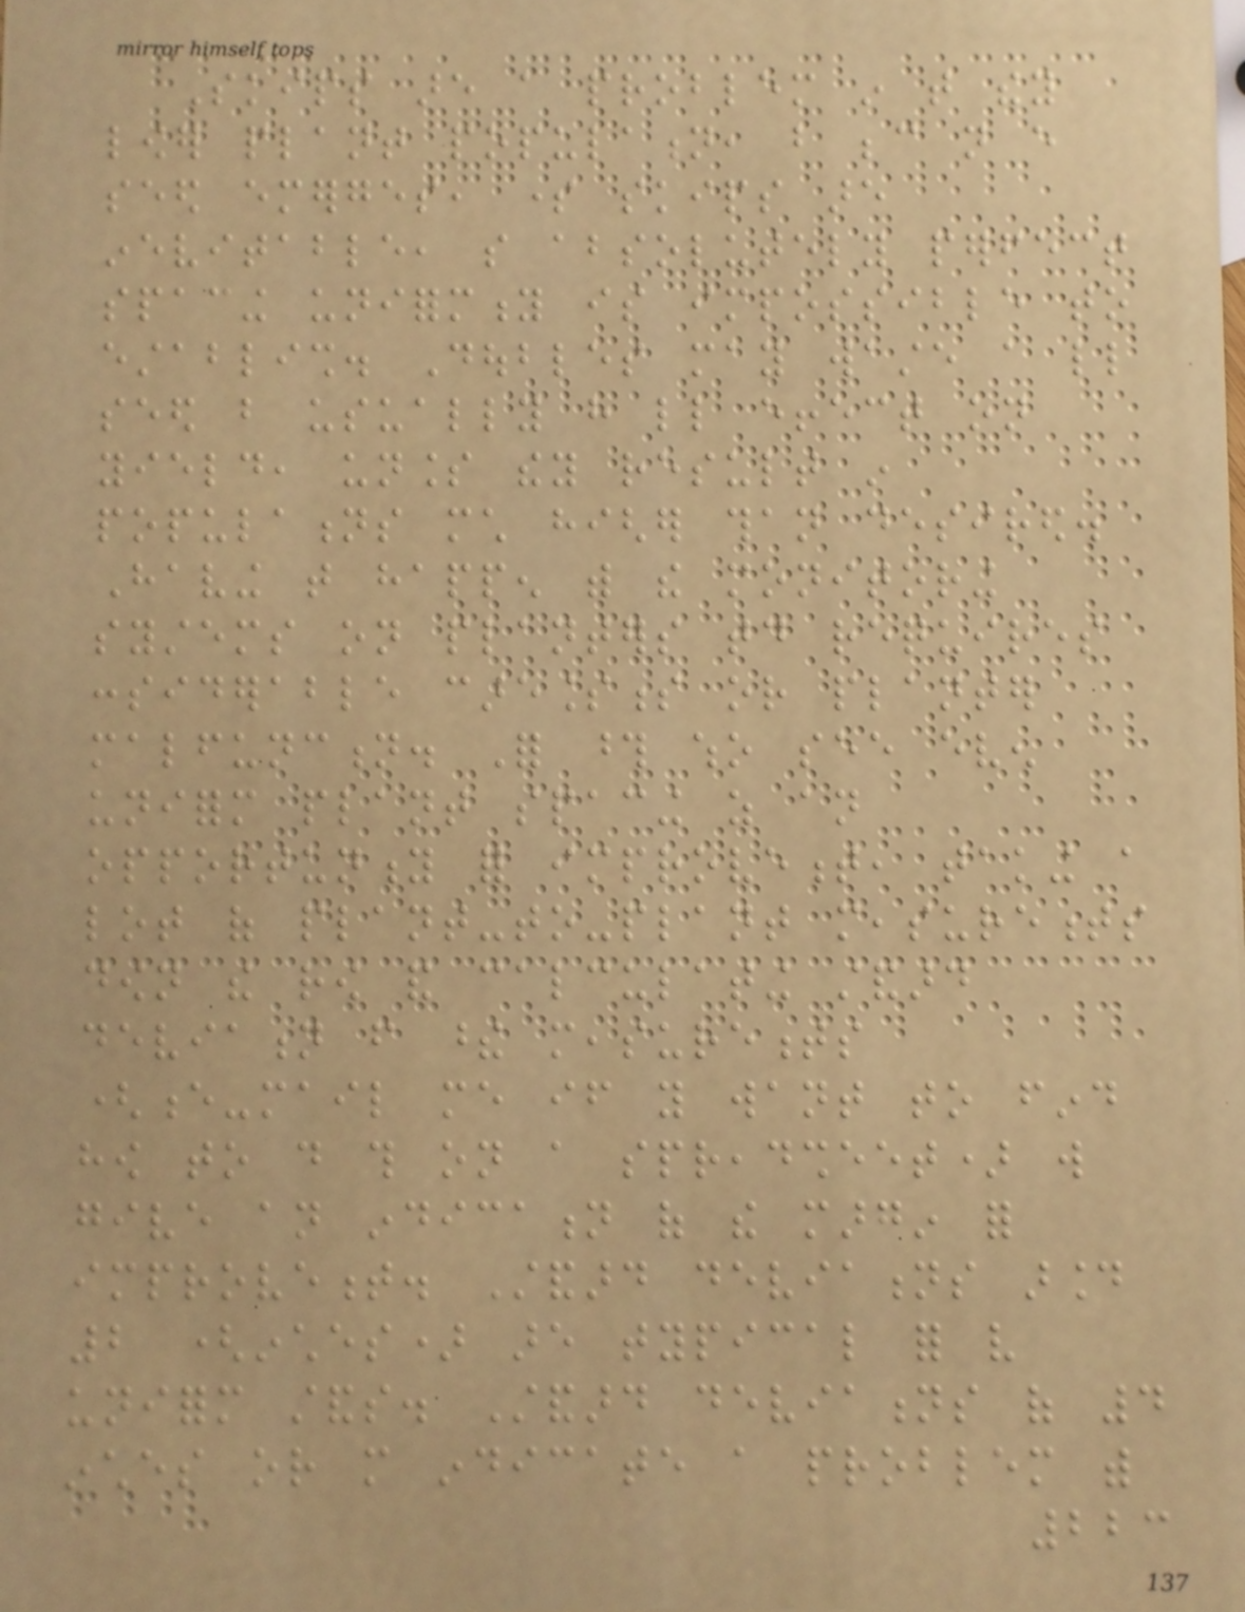Skips are a problem in that they
lower plant population, but because not every
seed emerges, some skips are
inevitable, so absolutely perfect
spacing uniformity is impossible to
establish. Doubles may waste a little
seed but usually have little effect on
yield, unless they result in
populations much higher than desired.
Having that happen with the monitoring
systems on planters today requires
considerable carelessness or planter
malfunction. For those who see even
uniform plant spacing as an
opportunity for improvement, taking a
lot of plant-to-plant measurements
down the row and calculating standard
deviation from these measurements
(e-mail me if you want to find
how to do this on a spreadsheet) will
give an indication of the margin for
improvement. Standard deviations around
2 (inches) are typical for very
uniform stands. Standard deviations of 4
inches or more indicate a problem with
223
